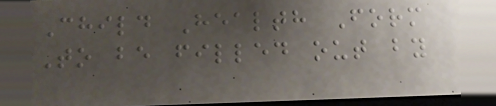Child Health Form
To be filled out by
